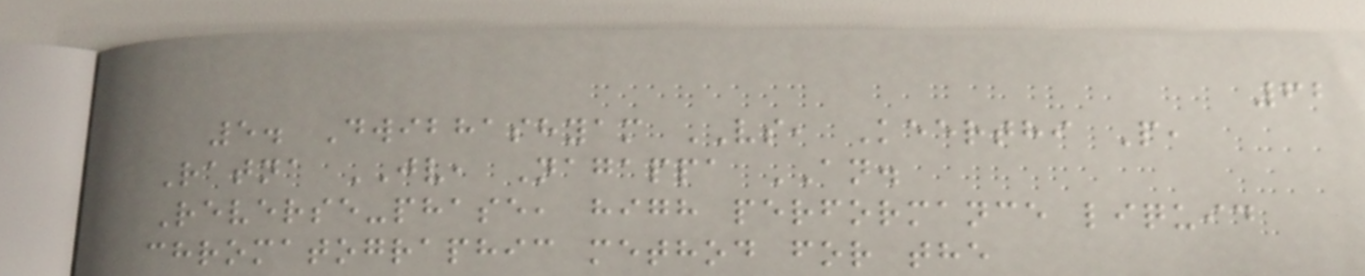62
5. Dwibhashyam VS, Keerthi P,
Ratna JV, Nagappa AN.
Reverse-phase, high performance liquid
chromatographic method for the
